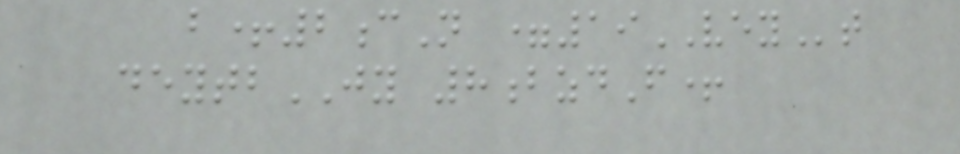b+2cN =19VEYt
deytbJY 8bzdF+
